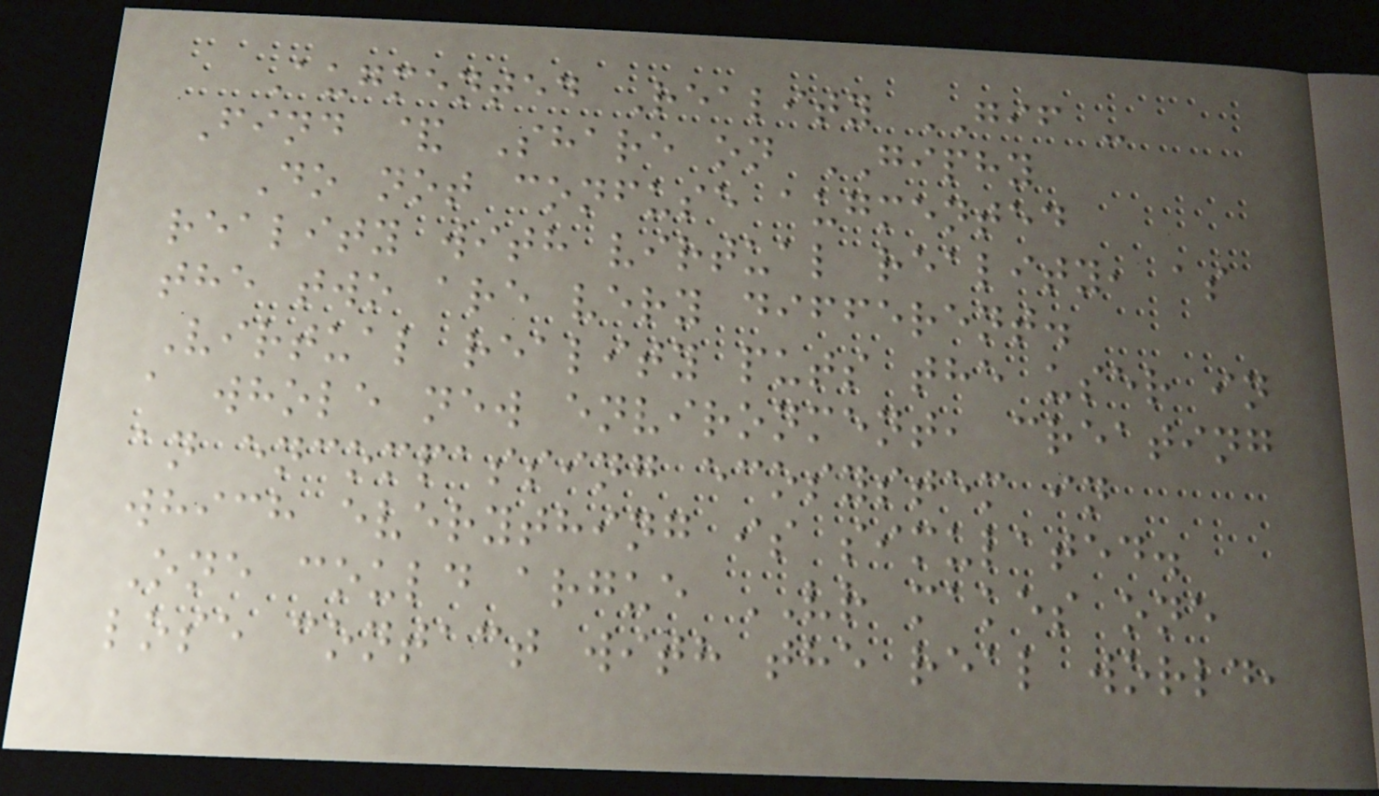Augmented Reality GIF -
Find & Share on GIPHY
Do not confuse augmented
reality with virtual reality, as
the two are very different.
Virtual reality puts the user in
a whole new environment, creating
an encompassing ecosystem in
which everything is simulated.
One could argue VR makes one
lose contact with the real world,
